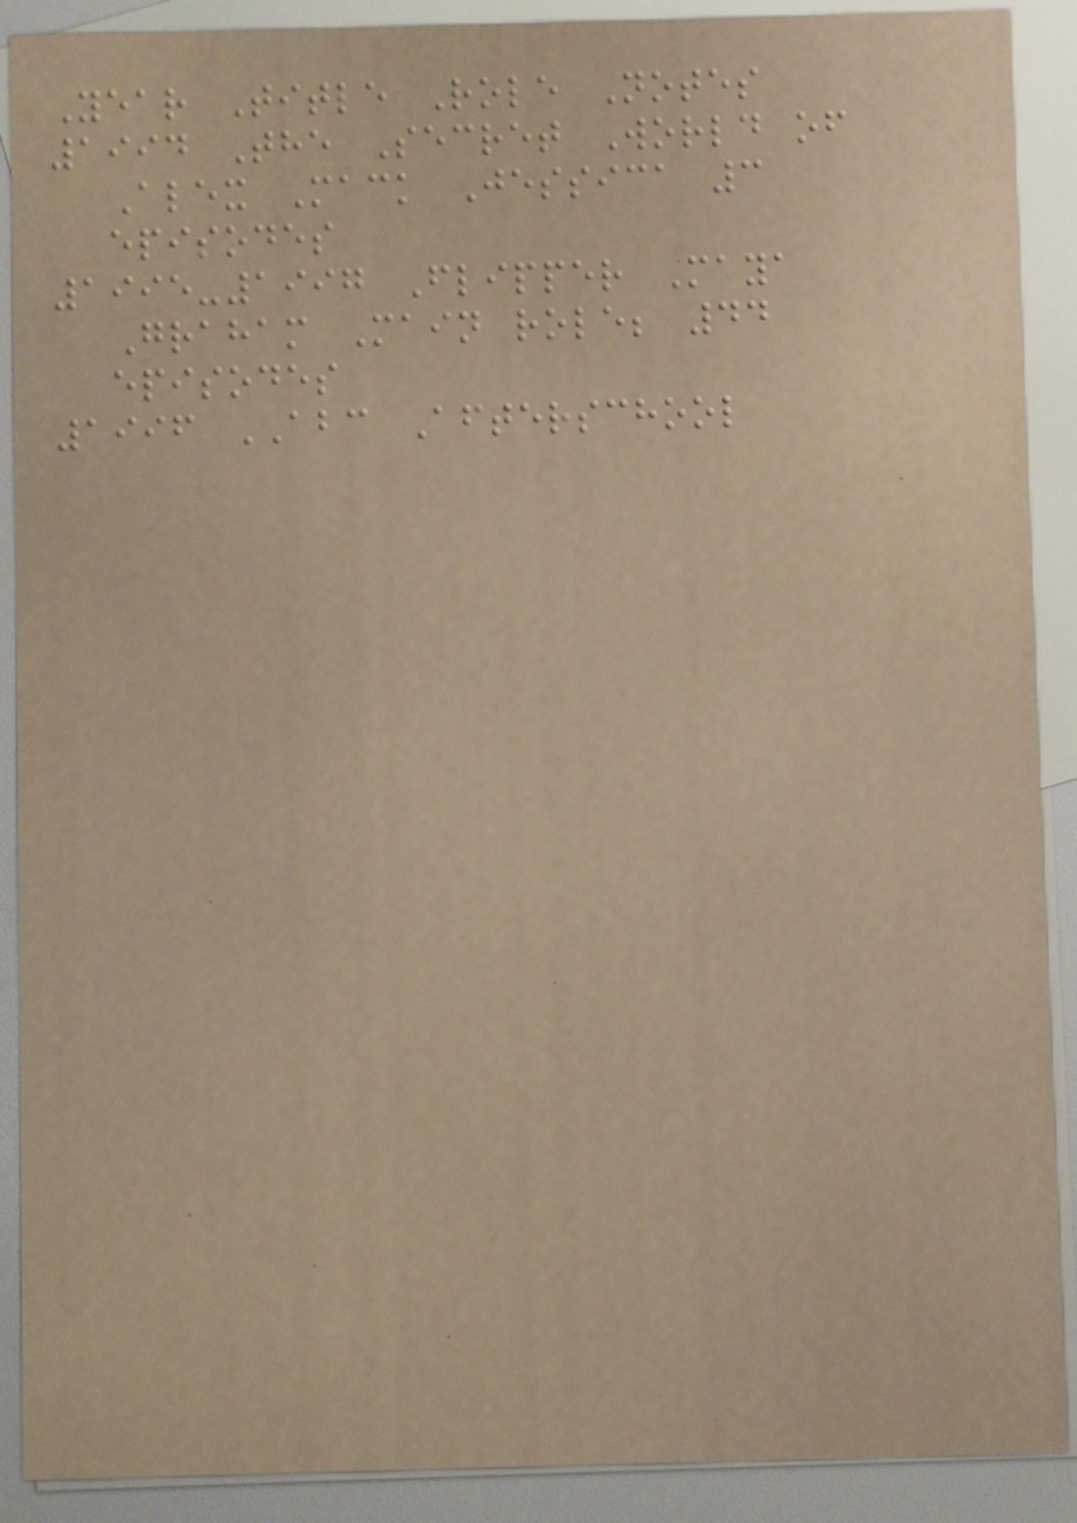Year Title Role Notes
1994 The Secret World of
Alex Mack Jessica 3
episodes
1995-1997 Flipper Maya
Graham Main role; 44
episodes
1996 ABC Afterschool
